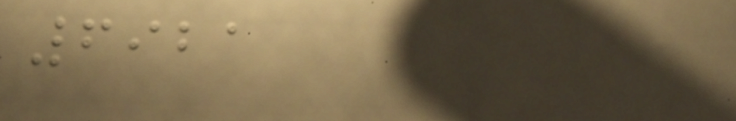6921
